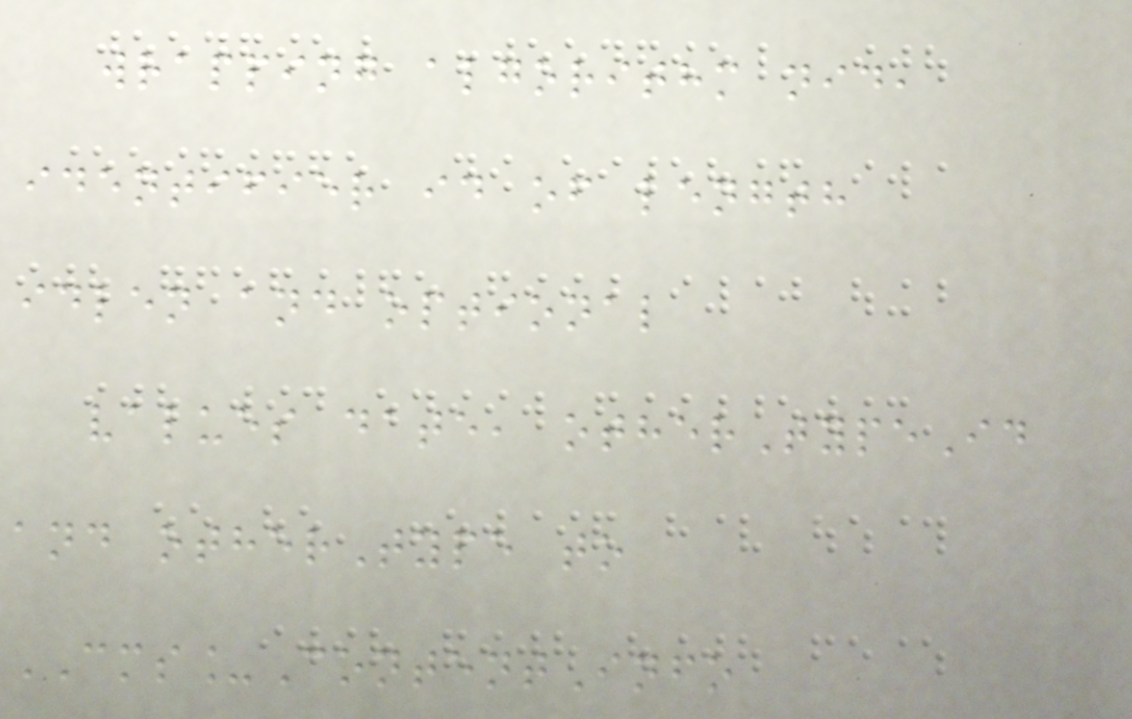wrapping algorithm nid,
identifier id of length
idlen and optional
values date, otherTypeId
and otherType to
CMS_ContentInfo
